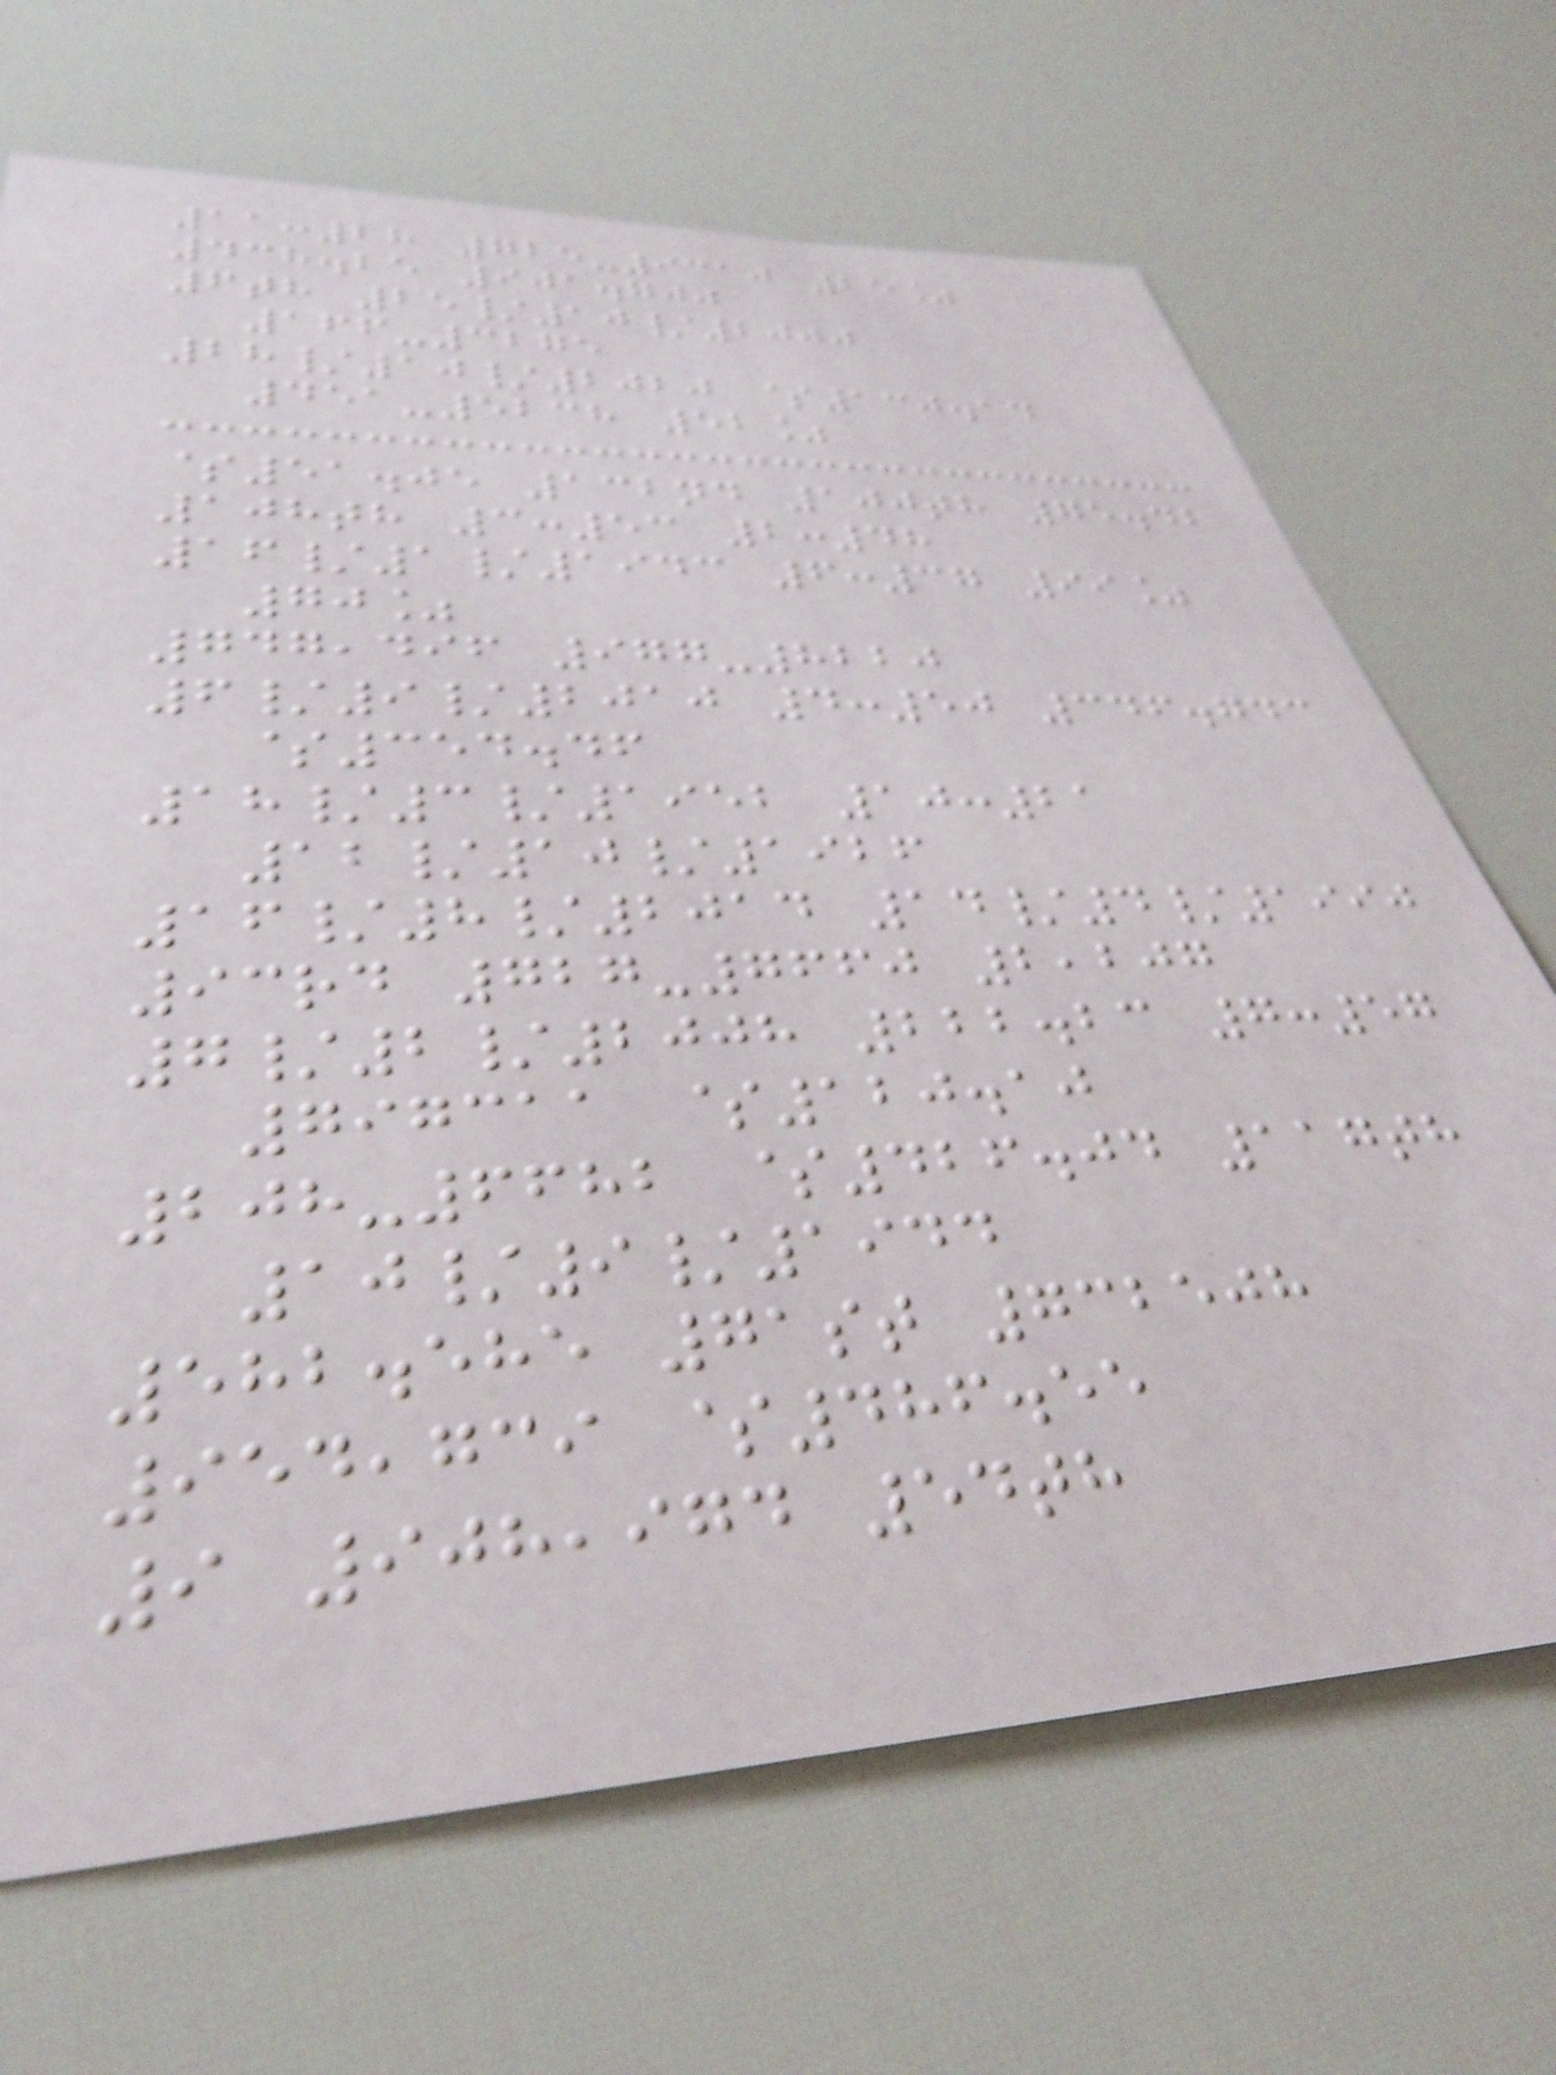11:28 725-9310 25%
438.25 901.700
6th 25/10/2000
166-3275
28/10/2020 $130.14
451-5238 52%
$51.05 132nd 100th 75.42
108th 3:53 2:48
16/1/1943 6:37 99%
70%
747,496 977-8220
6/9/2010 4:50 346.743
$354.46
18/3/1952 10:21
12/10/1926
16/8/2014 14/4/1990
93rd 727-7660 2,207
7/2/2008 222.23 7:57
797311 $120.10
208-6682 $426.04 117th
10/9/1944
582.585 71st 732508
954,739 $486.55
9 908,974 54th
